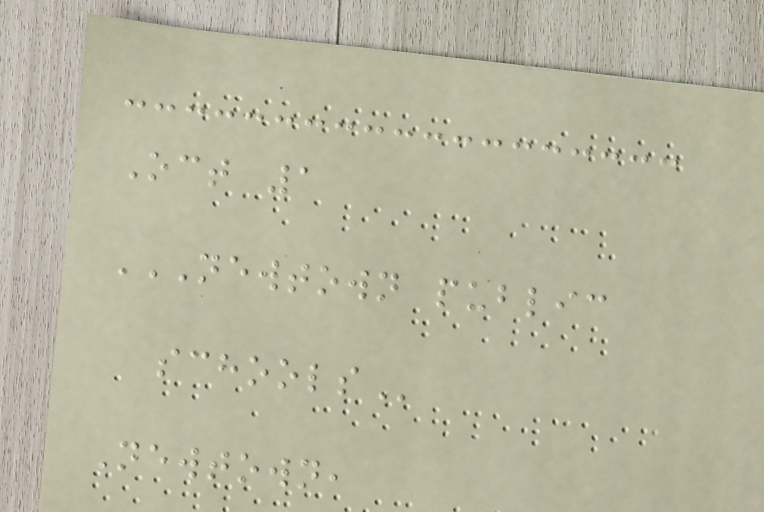Oct 1
NEWTOWN PUBLIC
SCHOOLS
Newtown,
